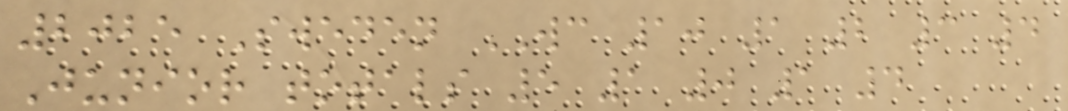2025 Sweden WC 10 1 2 3 4
Junior totals 5 1 0 1 4
